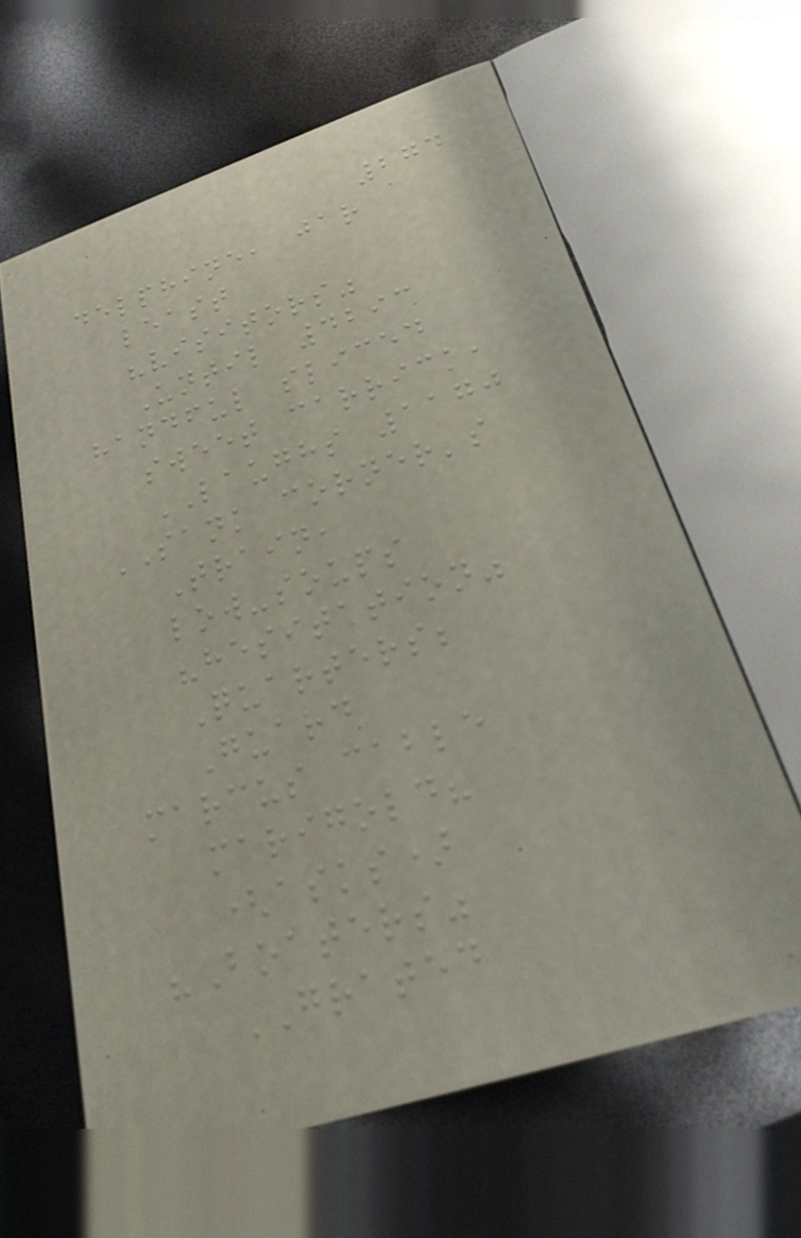274
delphine, jar
least
"visitors"
Until 4293
handful sliced
sweet carrick,
LAUGHS 1170
SANK corner's
Train,
low-soups
"hesitation"
Quarters;
Guard
marcus cable
marigold?
(asks)
"Boaters"
GRATED
